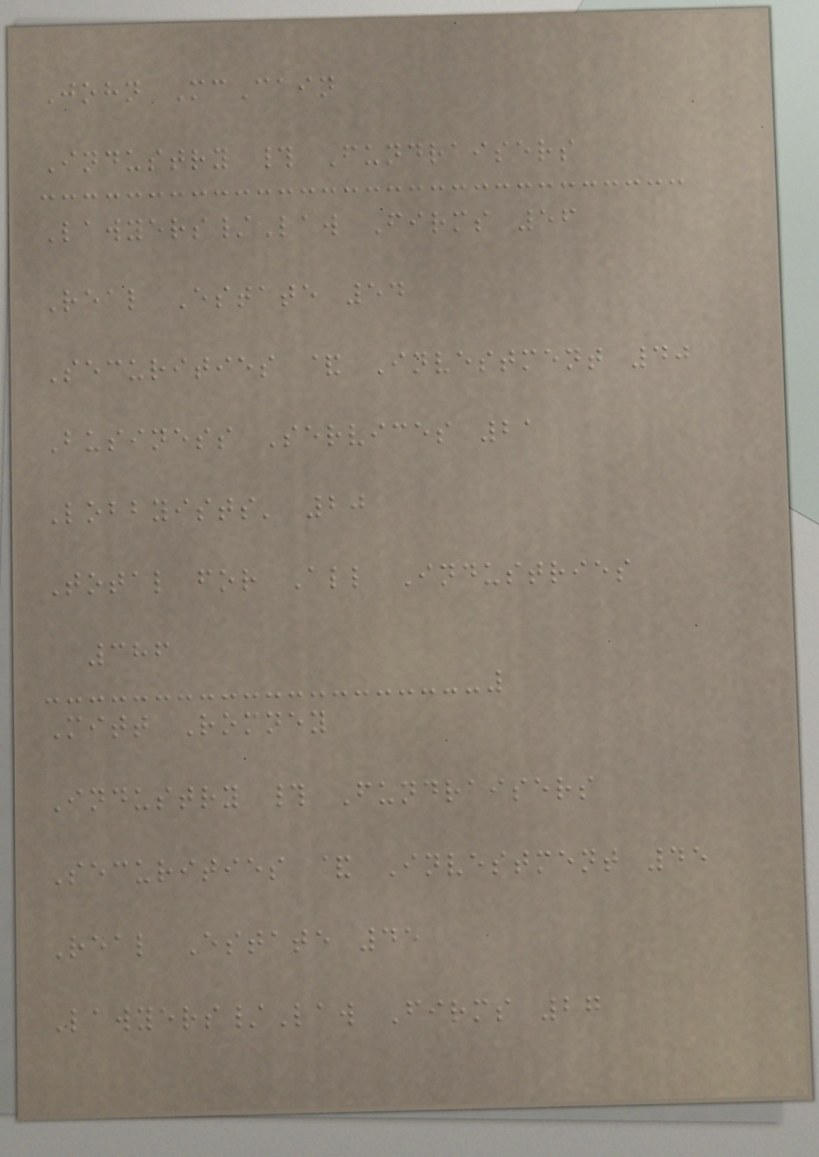John McCain
Industry # Fundraisers
Lawyers/Law Firms 56
Real Estate 54
Securities & Investment 40
Business Services 21
Lobbyists' 20
Total for All Industries
386
Mitt Romney
Industry # Fundraisers
Securities & Investment 45
Real Estate 45
Lawyers/Law Firms 27
